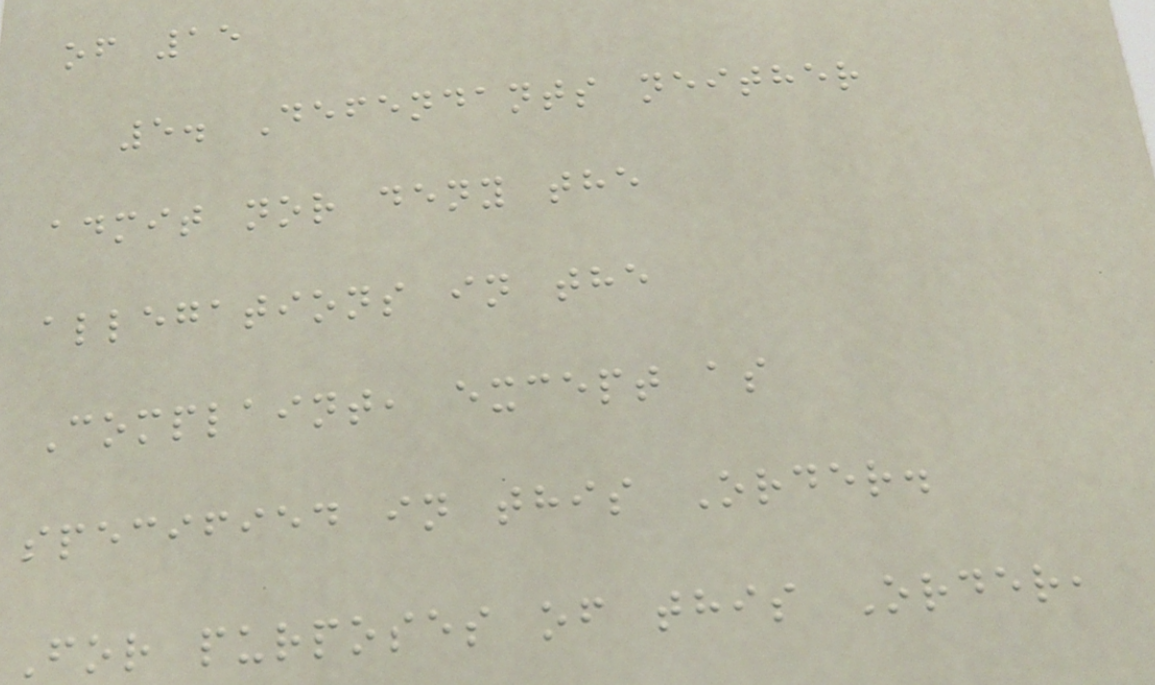of 15
5. Defendants neither
admit nor deny the
allegations in the
Complaint, except as
specified in this Order.
For purposes of this Order,
